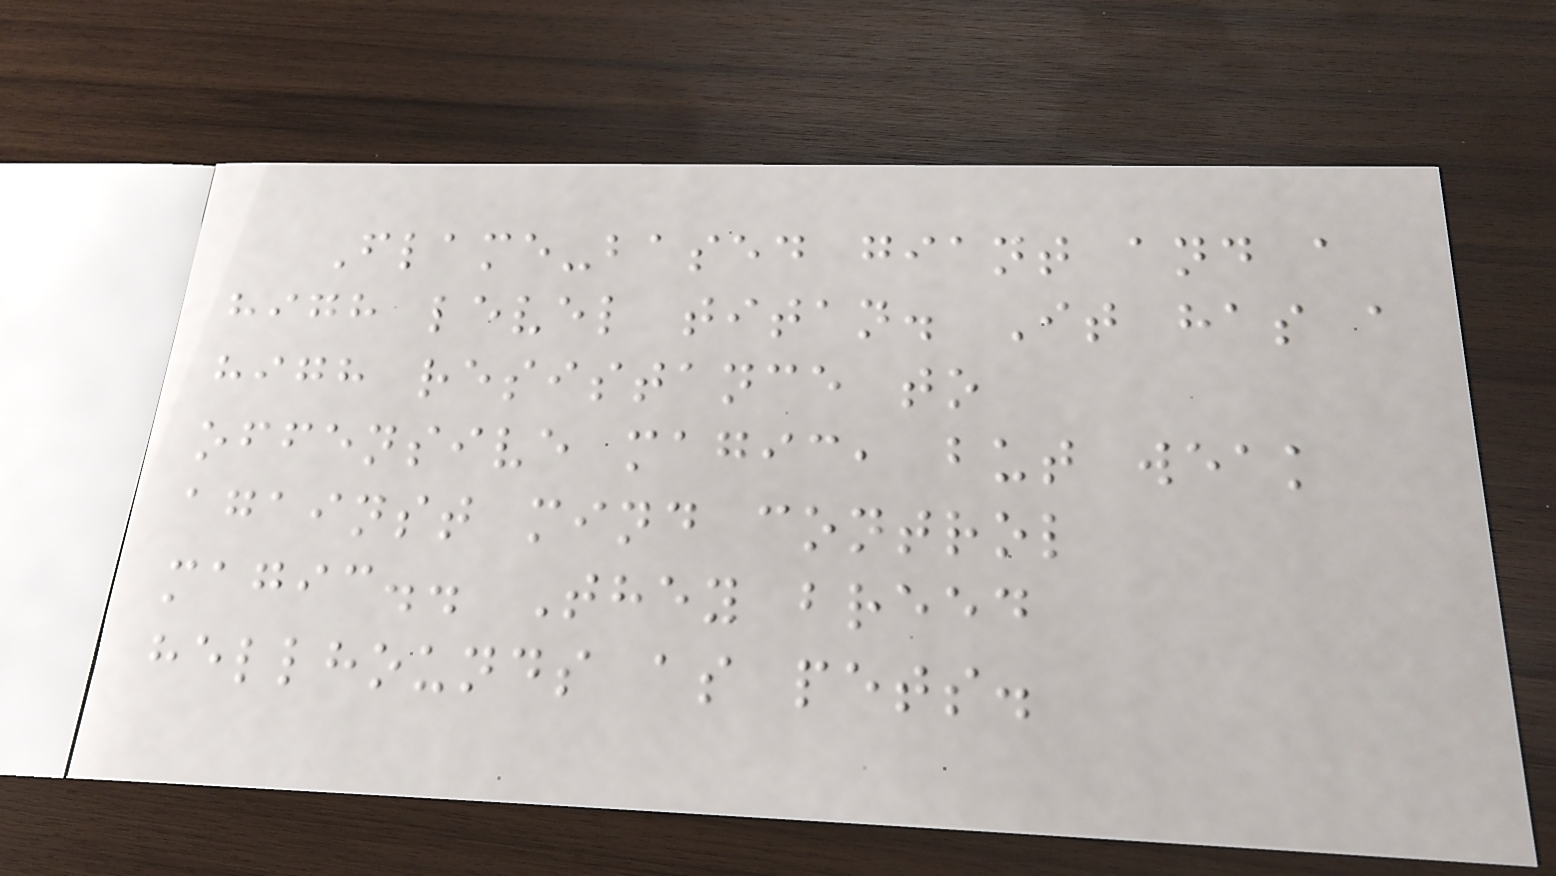Flame-based giant and a
high level titan. It has a
high resistance to
offensive magic, but weak
against mind control
magic.. They breed
hellhounds as pets.
